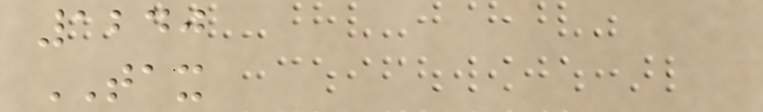1240
TAX
